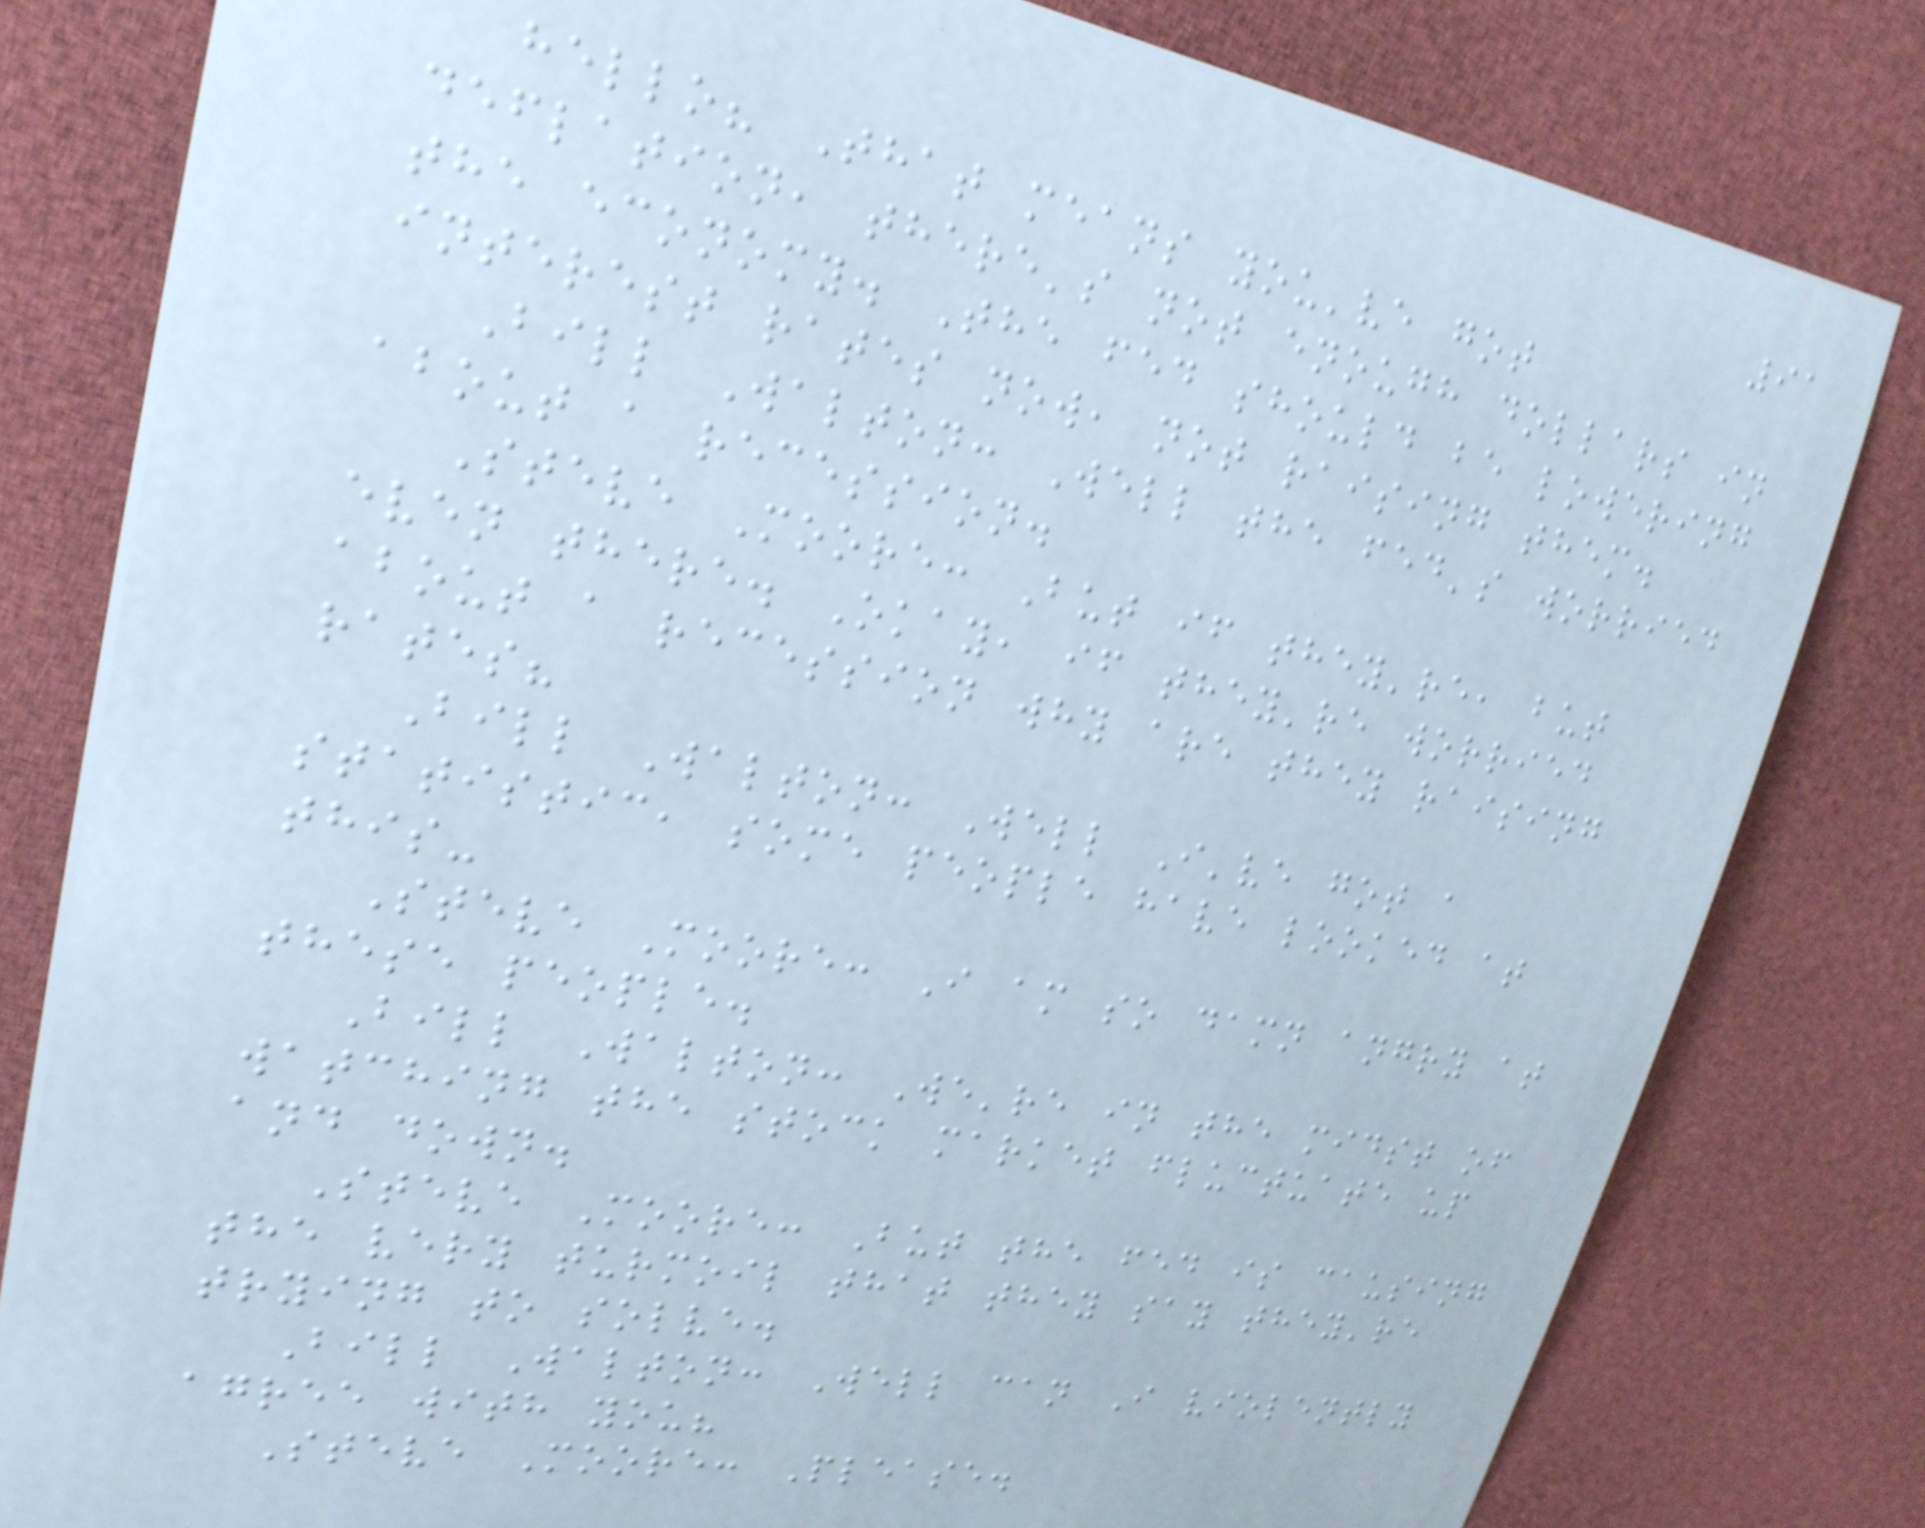91
hello? That means you've got
deflation, there's not enough dollars in
the economy. The fed should be lowering
interest rates now, not raising them.
Bill Walton: Well the fed's worried
about a recession.
Steve Moore: But if they're, but
even there. Okay, if they're worried
about a recession why are they raising
rates?
Bill Walton: Well I've got a
statistic, some people have looked at
this-
Steve Moore: I am so damn angry at
these people.
Bill Walton: We're in the midst of
watching the stock market fluctuate up
and down.
Steve Moore: But the fed is causing
the very turmoil that they say they're
trying to solve.
Bill Walton: Well can I violently
agree with you?
Steve Moore: Please.
